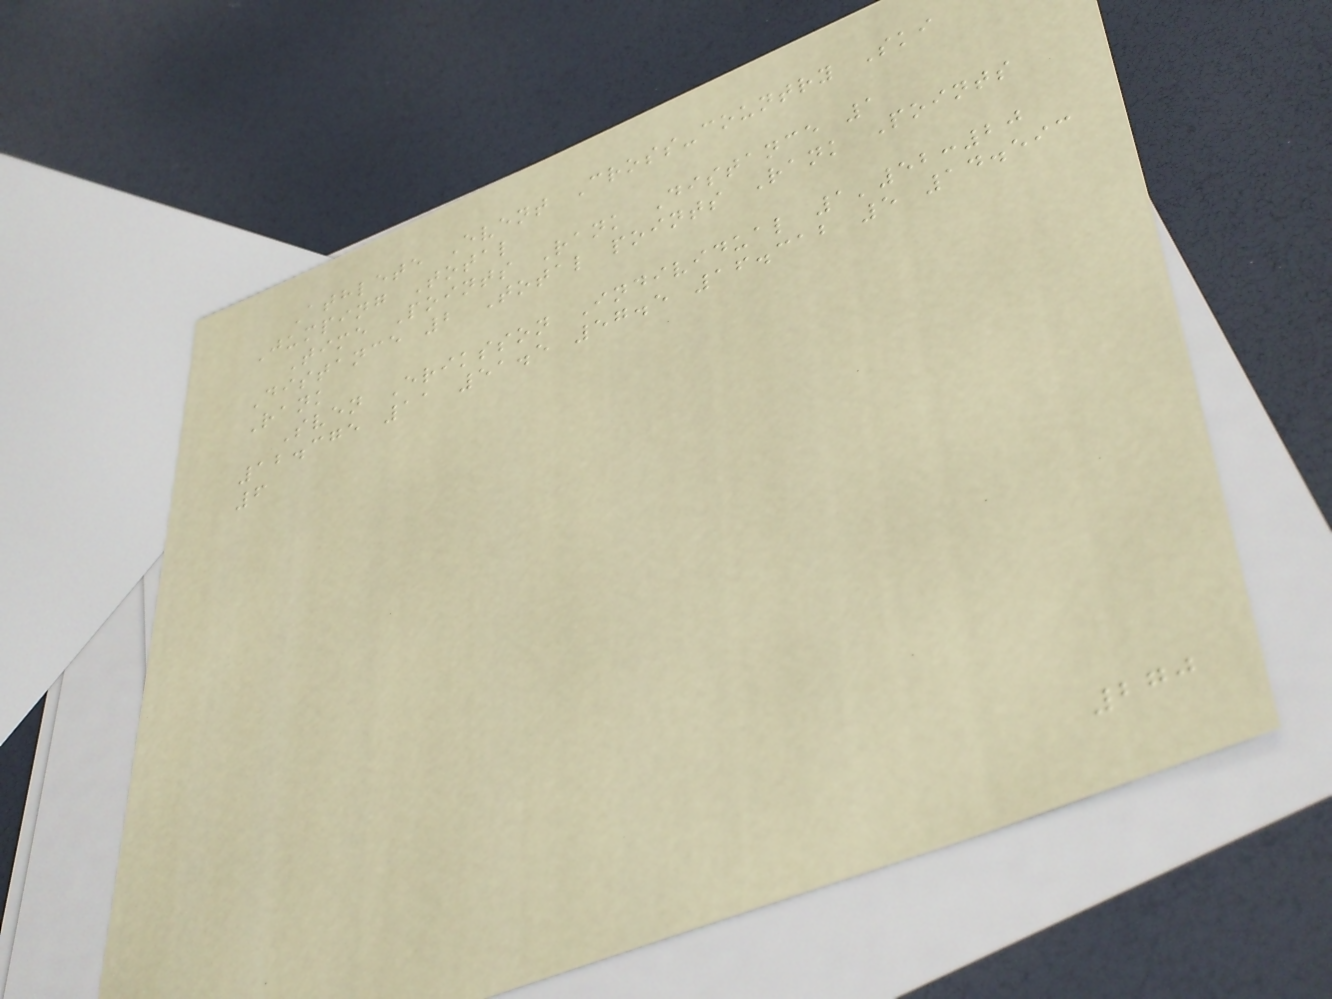Athlete Event Cross-country Ski
Jumping Total
Time Points Rank Distance 1
Distance 2 Total points Rank Points
Rank
Sven Eriksson Individual 1'52:20
12.375 11 51.5 57.5 16.312 5 14.593
6
270
